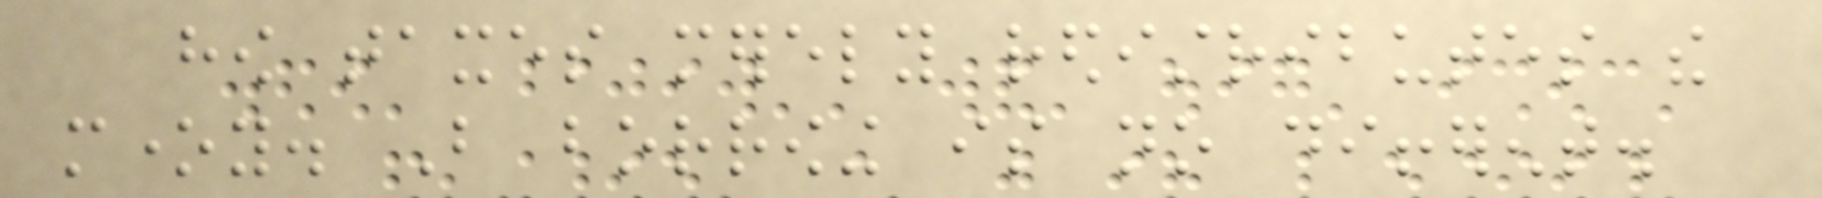how taxes merely redistributes the
money. But borrowing is no different.
